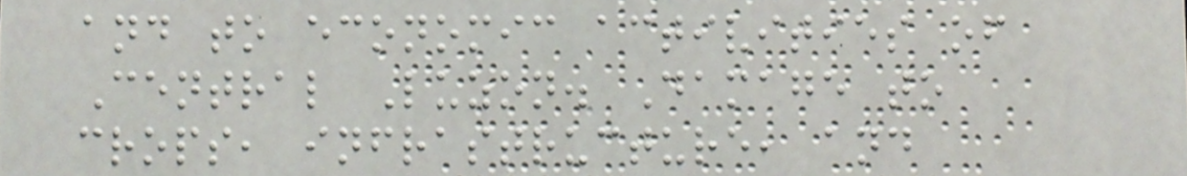and to economic activities of
Central Luzon. Damage to
crops, infrastructure, and
